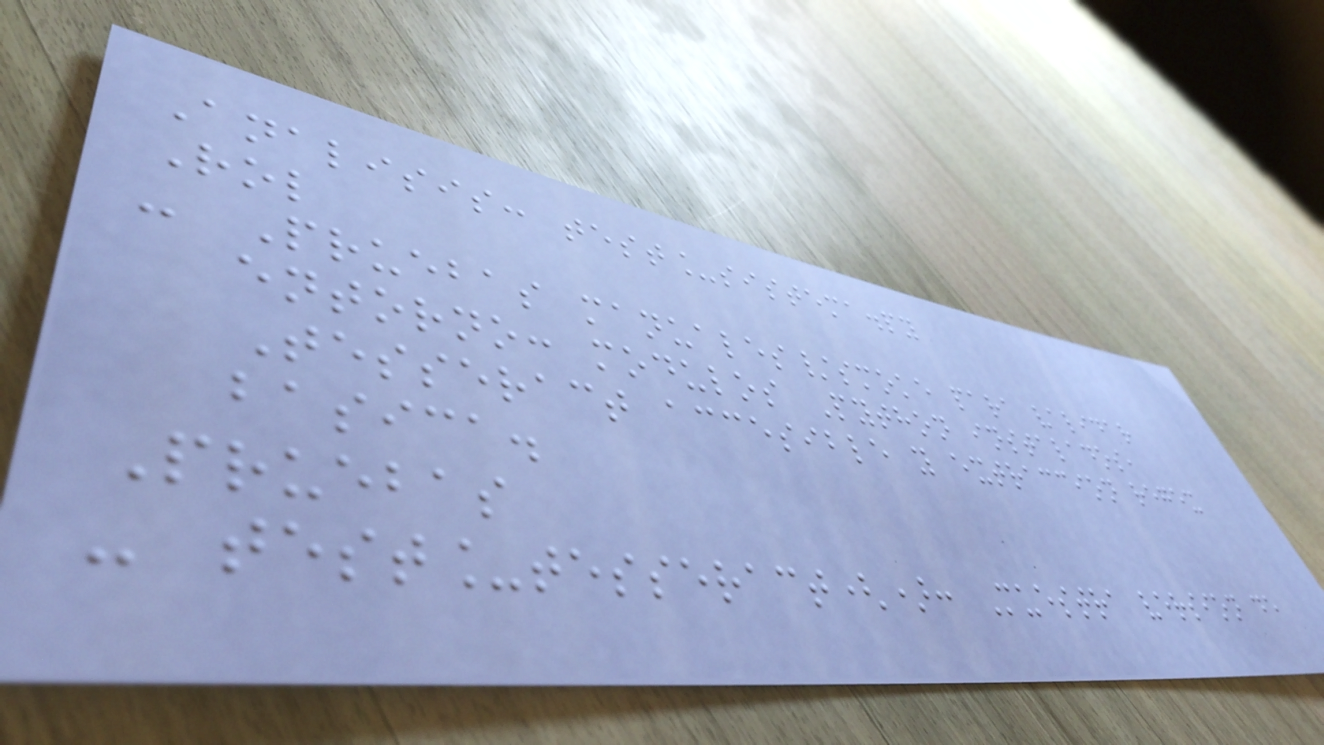Analisis: test_sistema.py
Rol
- Pruebas manuales/smoke para validar
entorno: modulos Python instalados,
Tesseract accesible y extraccion regex
basica.
Pruebas
- test_tesseract(): Muestra version de
